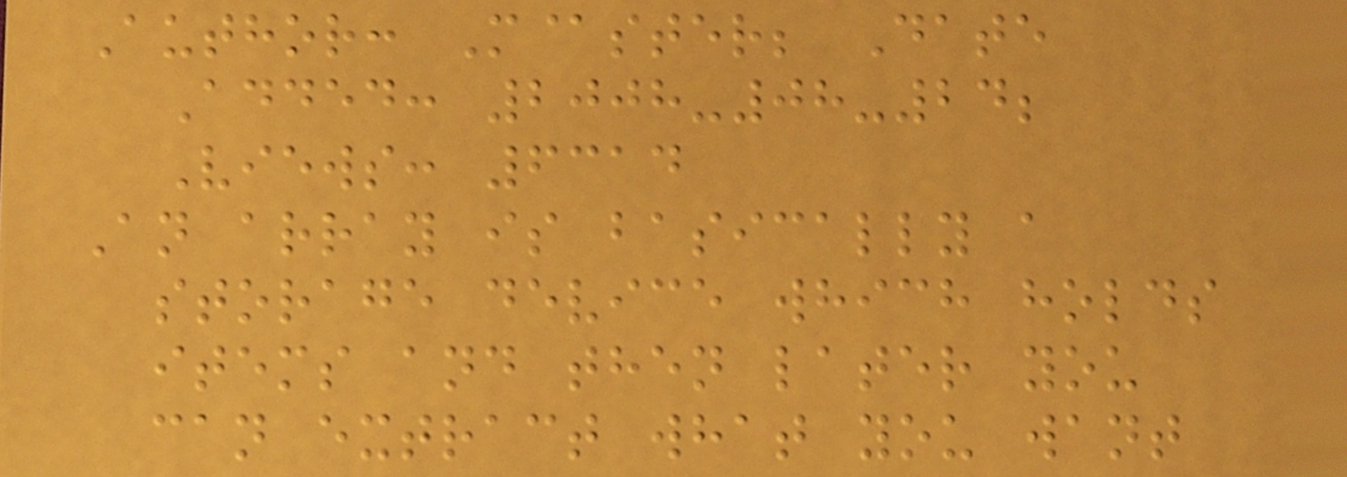Author: M@ster; Date
Added: 2008-08-24;
Views: 6314
An array is basically a
storage device which holds
items and then later you
can extract what you want
